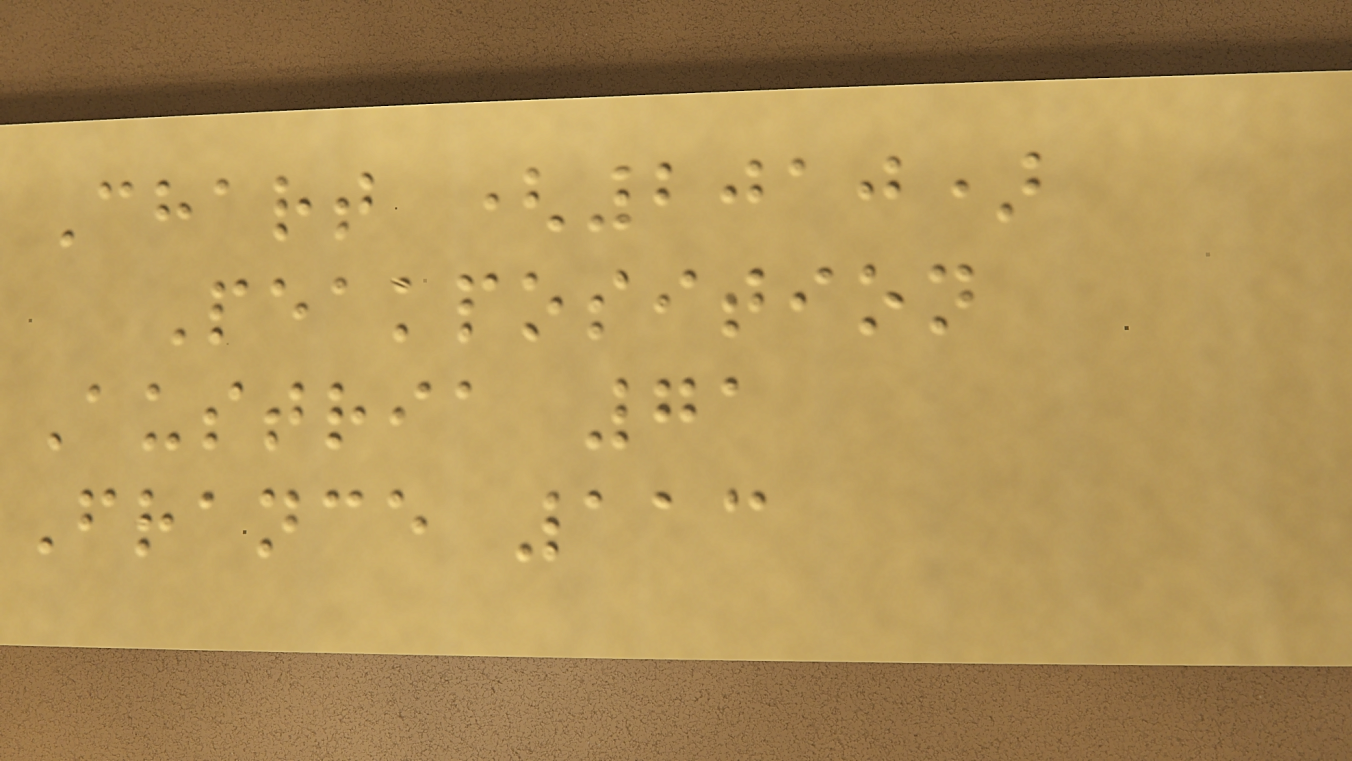Chart (2010)
Peakposition
Austria 71
France 113
